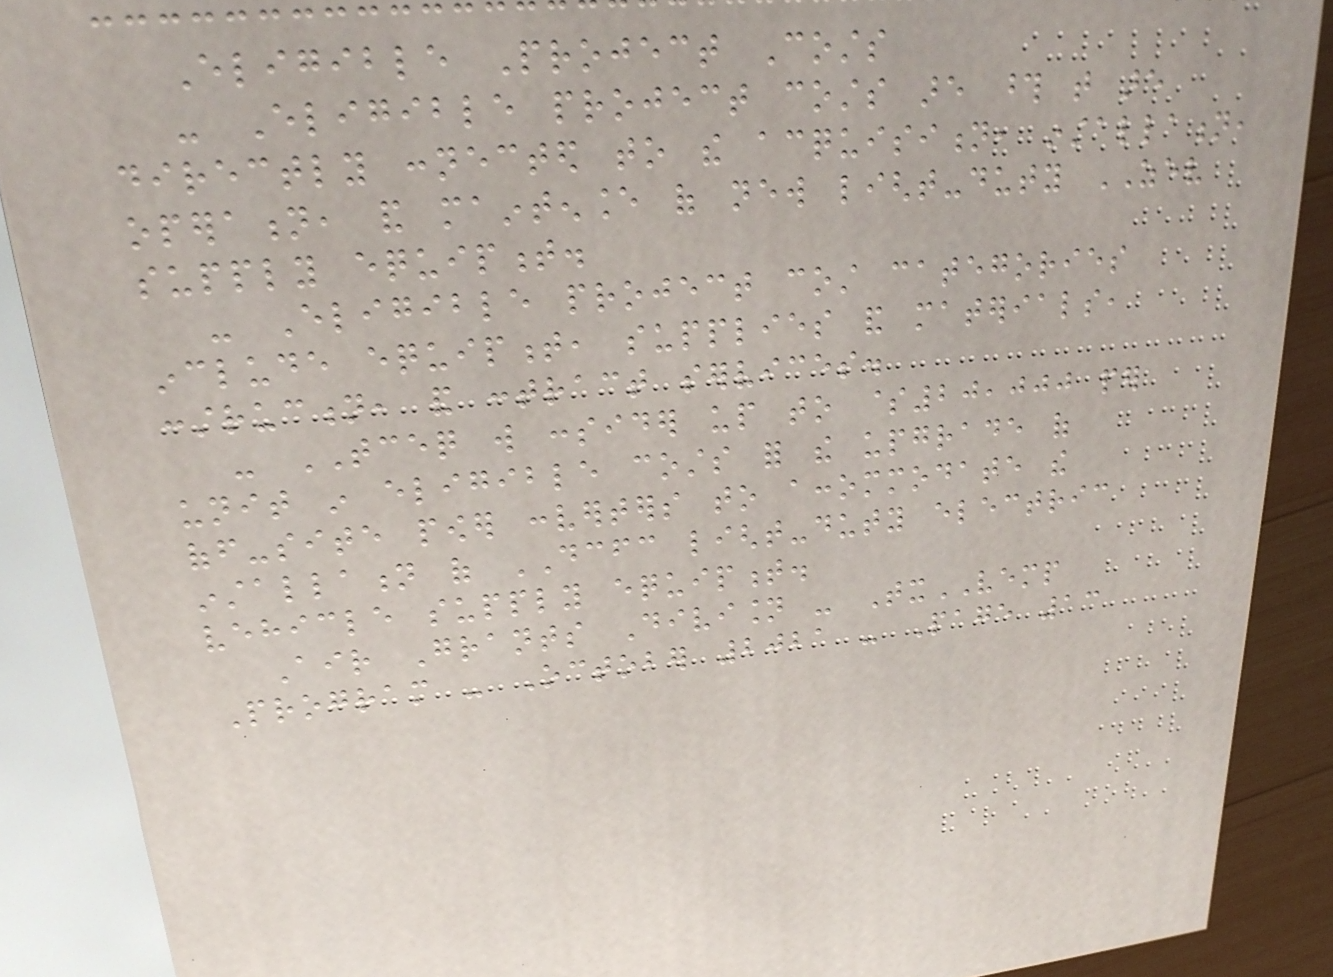Eligible Project Costs
- Eligible project costs are those that are
directly connected to the acquisition, installation,
operation, and maintenance of new light-duty ZEV
supply equipment.
- Eligible project cost categories
include equipment, supplies and materials,
construction, and contract services.
- TCEQ will consider up to $20,000 per
unit in eligible costs for the upgrade of
off-site power converters to accommodate the
installation of DCFC light-duty electric
vehicle supply equipment.
Air Grants Division - TxVEMP
Program - October 2021 - Page 13
